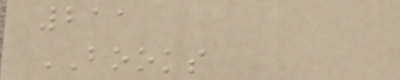211
BOOKS
